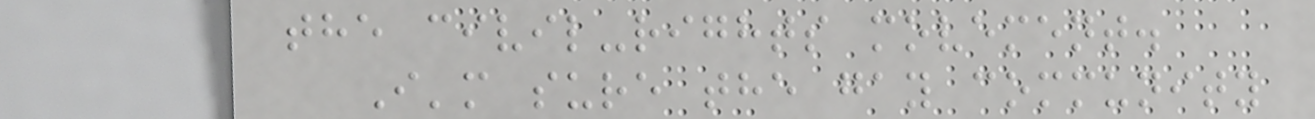the civil-rights movement.
I'm sure the gay community
